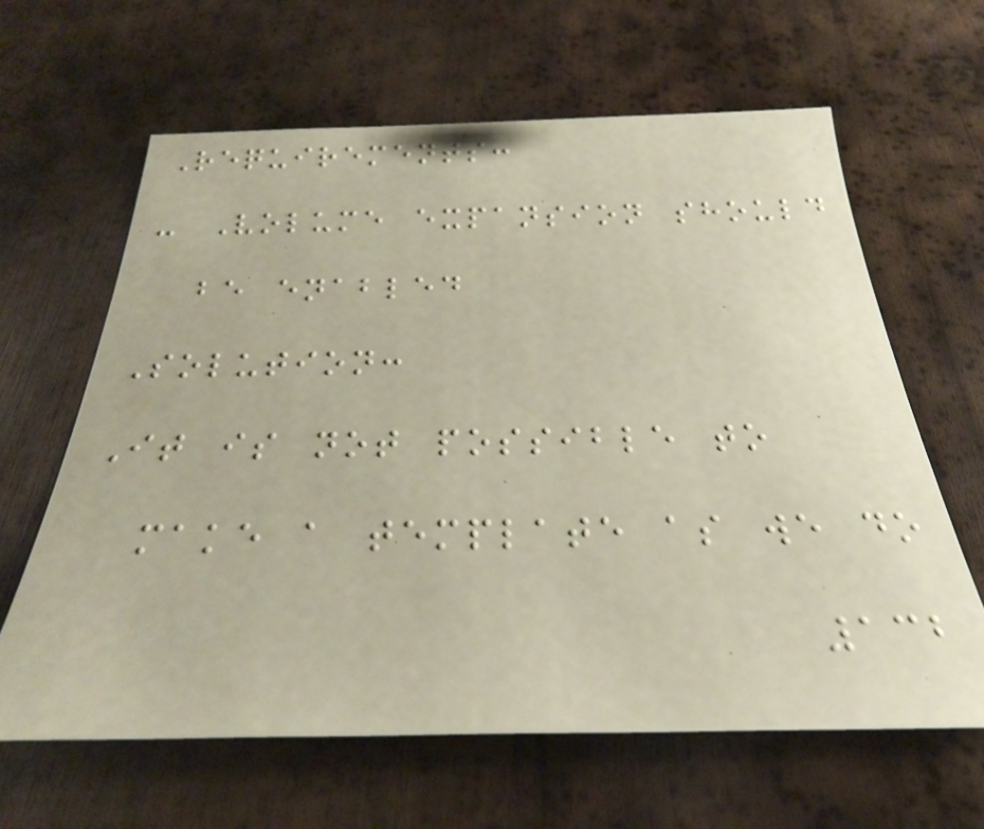Requirements:
- Volume expansion should
be enabled
Solution:
It is not possible to
make a template as we do
132
